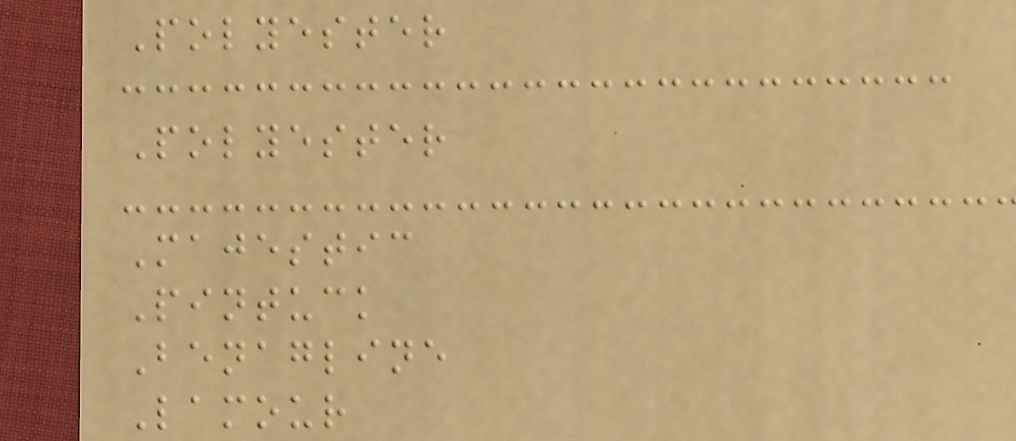Polyester
Polyester
Majestic
Pintuck
Benagline
Lamour
